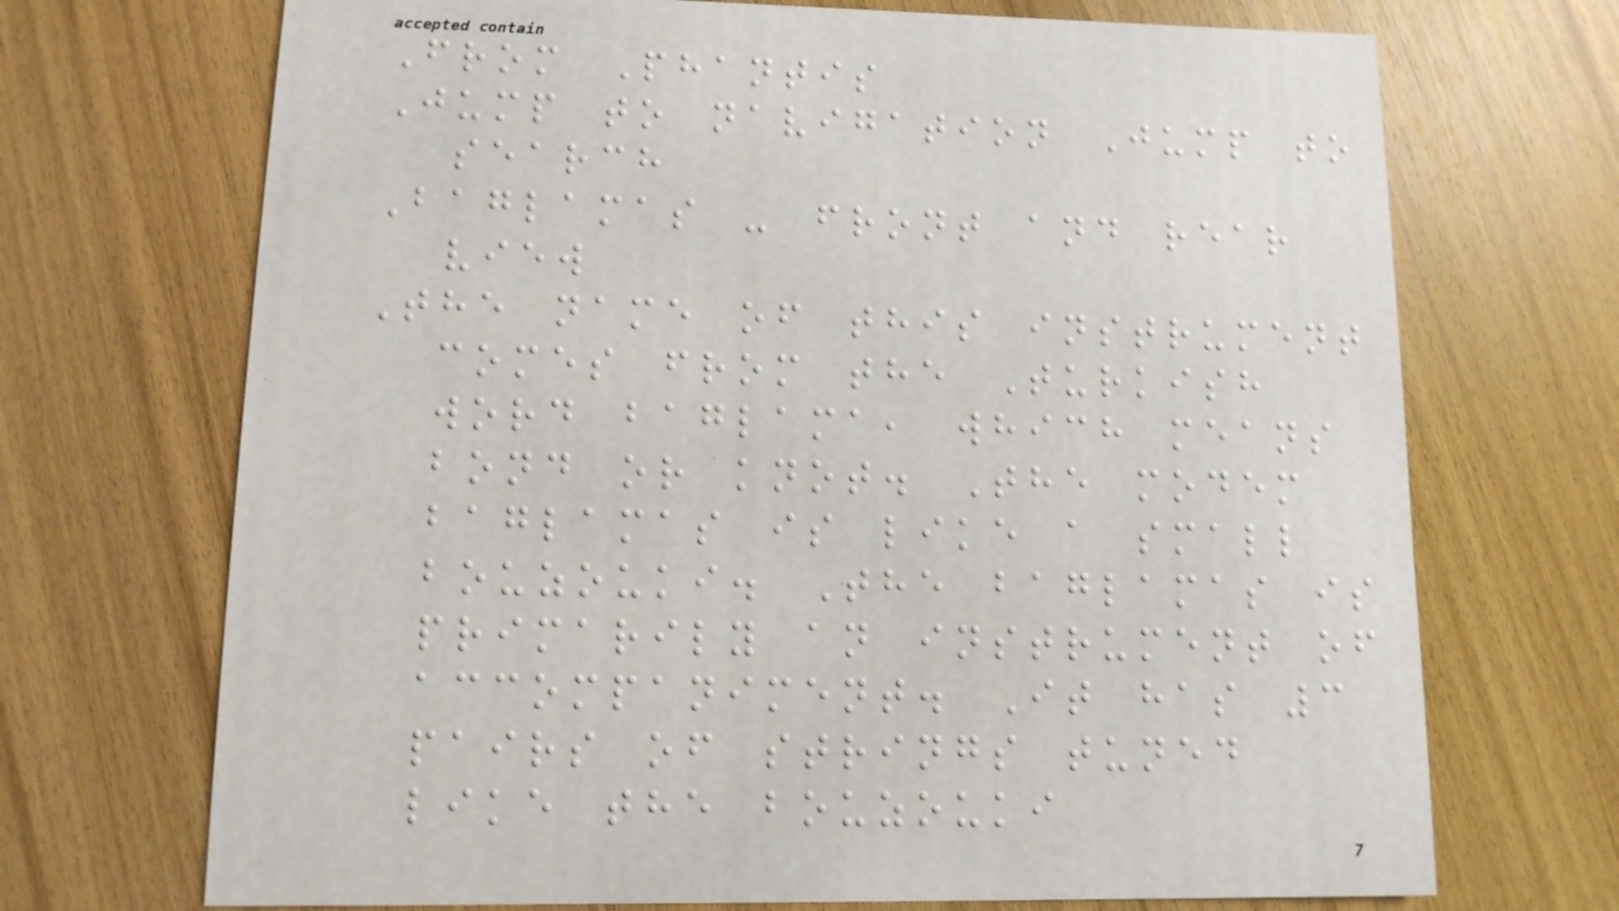From Phantis
Jump to navigation Jump to
search
Baglamas - front and rear
view
The name of this instrument
comes from the Turkish
word baglama, which means
bond or knot. The modem
baglamas is like a small
bouzouki. The baglamas is
primarily an instrument of
accompaniment. It has 3
pairs of strings tuned
like the bouzouki
